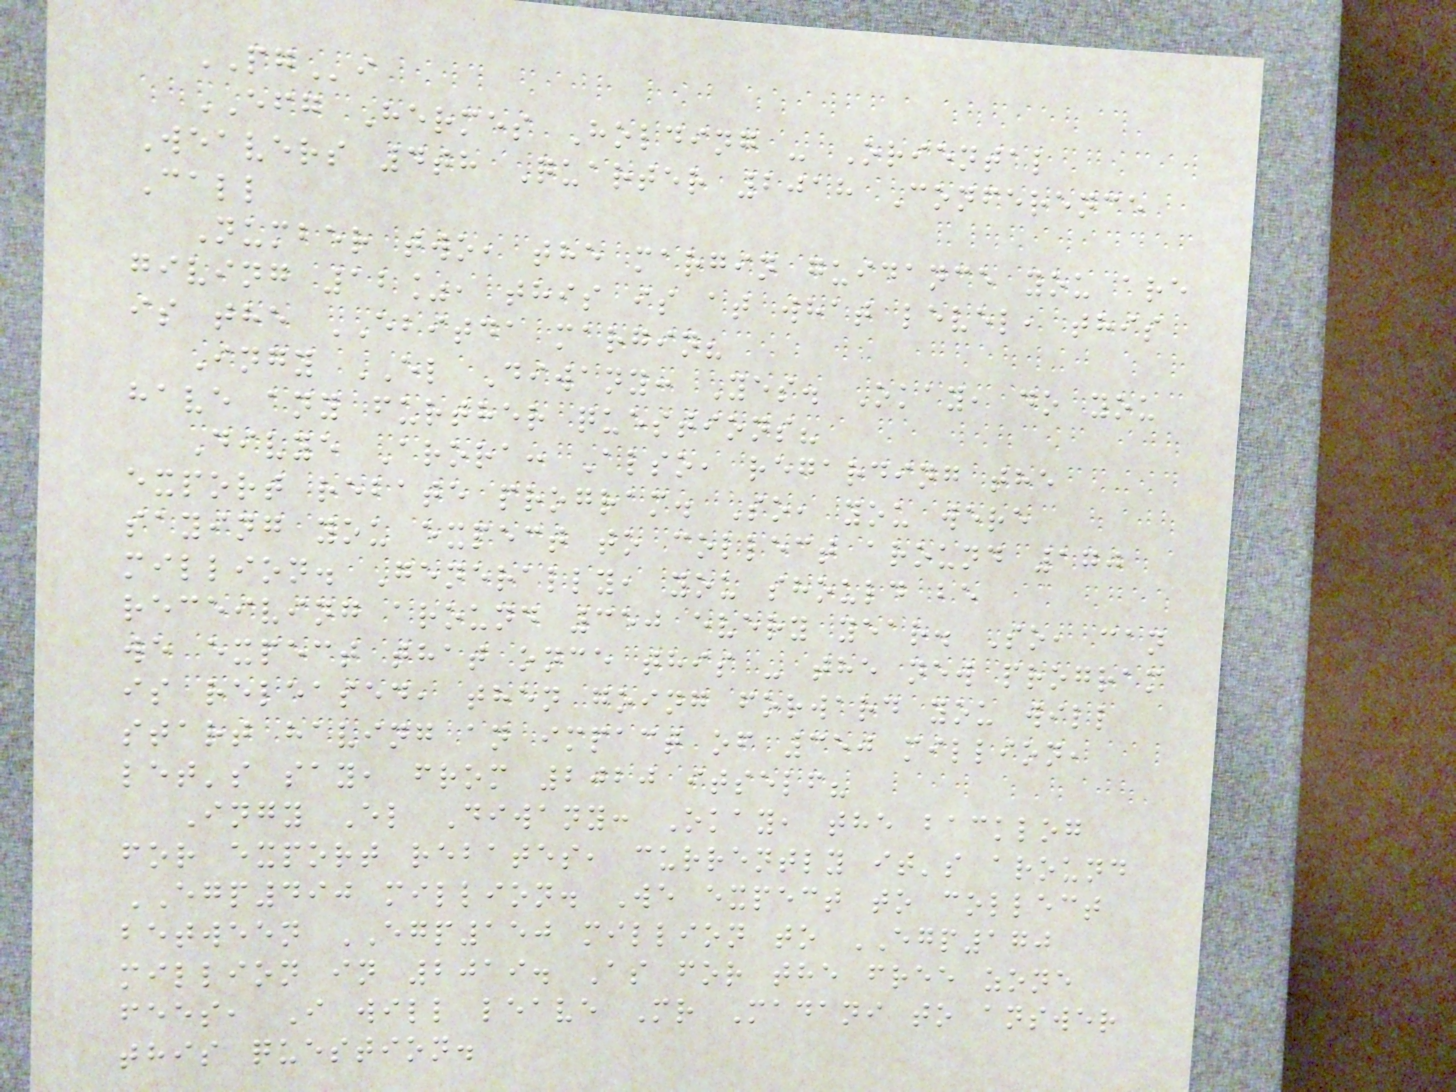PGi
EFG Hermes Holding - Oriental
Weavers 4th Quarter 2018 Conference
Call
Number two, the margin guidance you are
giving 12%, this is at what level, this
is the EBITDA margin?
Ingy EL Diwany: Yes. Okay, do you
have any further questions?
Divye Arora: Also, regarding the
export rebate program. So, you were
saying you expect to collect around 170
million. Generally, you should be
receiving around 350 every year. So, can
we expect that once this - the new program
is released, then going forward you will
start having an impact of 350 million,
let's say, from 2020 itself?
Ingy El Diwany: Okay, the backlog
for export rebates, currently it's around
EGP490 million. We expect to collect
between EGP150 million to EGP170
million in 2019. As for the free zone
fees, I will leave Mr Madani to answer
this question.
